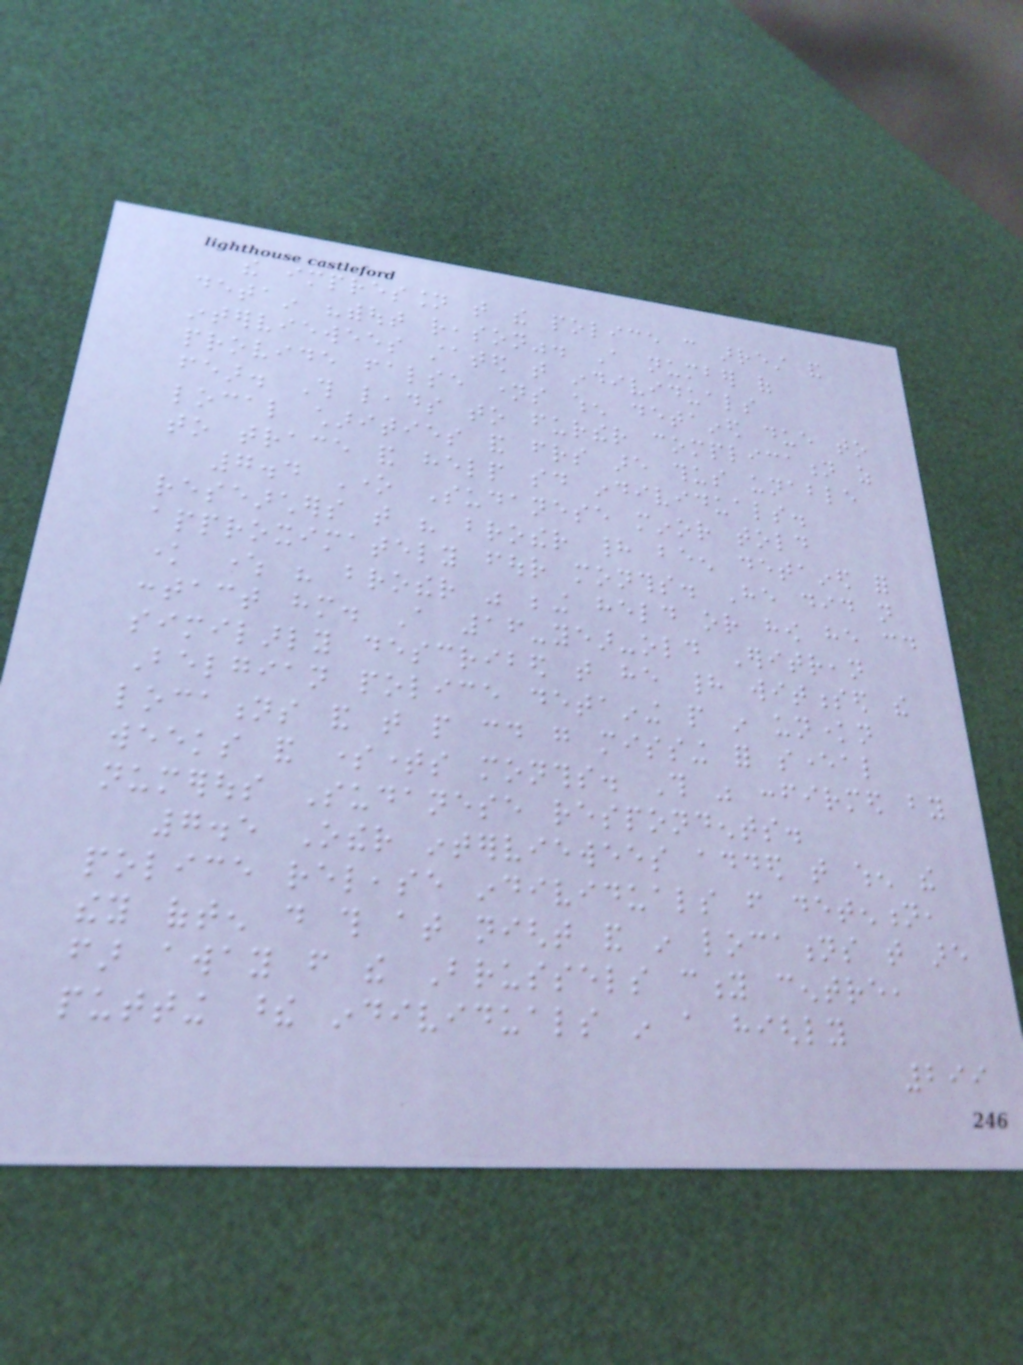the impression that the police can arrest and
detain "without reason". A number of
interviewees stated that individuals
provide false names when detained due to
fear. This leads to further complication as
local charities and friends are thus unable
to trace and help said individuals.
7.4 One Sudanese minor told
researchers that his brother had been detained for
approximately four months. He did not
know where his brother was being held or how he could
contact him. A 16-year-old Eritrean
similarly described that he had witnessed the
Belgian police detaining people in unknown
locations and that people could go missing for several
weeks and sometimes months. This was confirmed by
numerous Sudanese respondents.
7.5 Other interviewees added that when the
police release individuals from detention,
they often do this at night and in locations that are
far away from the Brussels city centre,
putting these individuals in a highly
299
